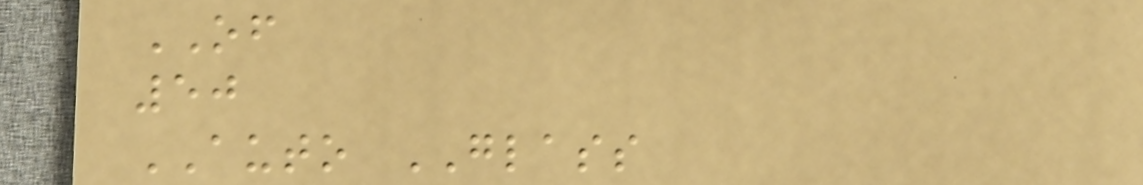OF
50
AUTO GLASS
